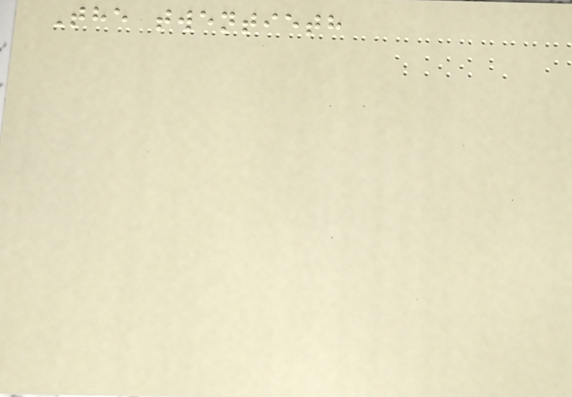The twentieth
